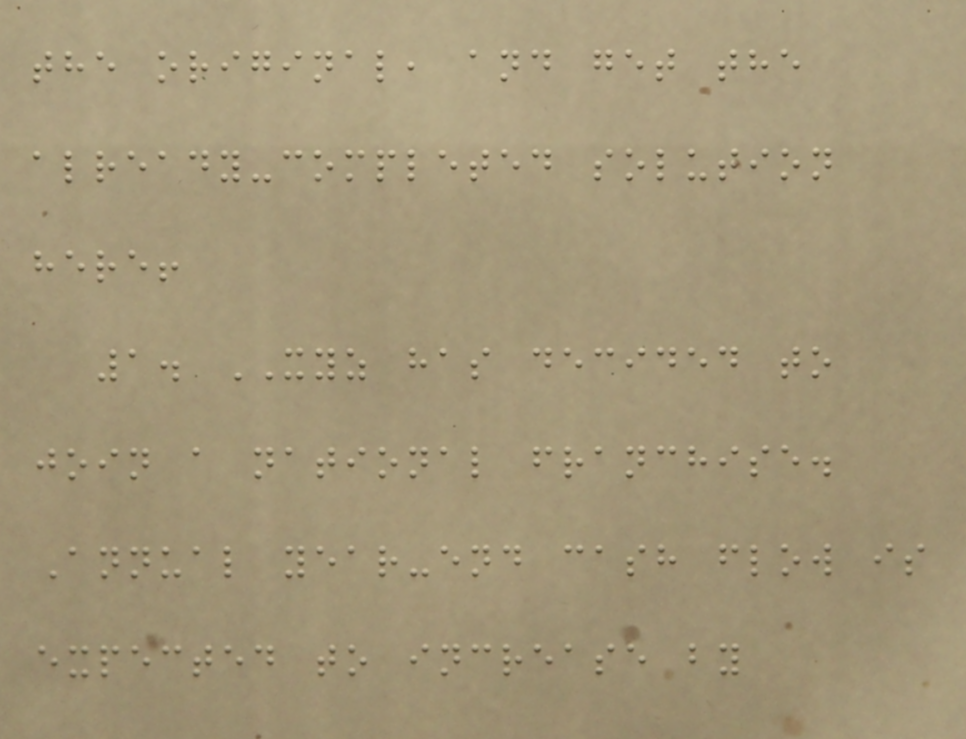the original, and get the
already-completed solution
here!
1. XYZ has decided to
join a national franchise.
Annual year-end cash flow is
expected to increase by
